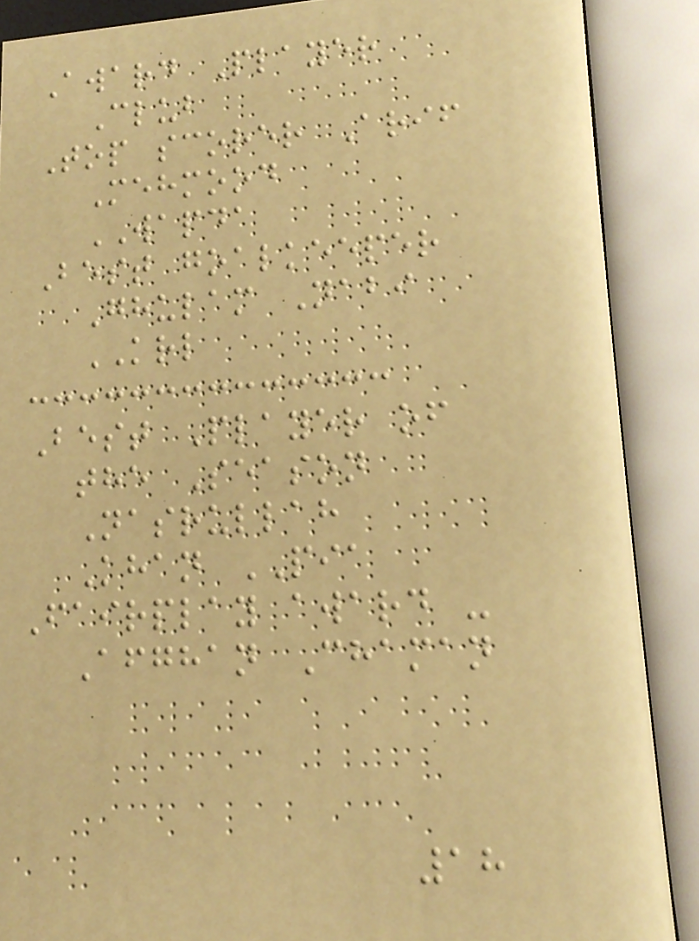Award Player
Club
Top scorer Arif
Mehmood
WAPDA
Best goalkeeper
Ghulam Nabi
KRL
Best Player of
the Season
Nasrullah
Khan PIA
Fairplay award -
Afghan Chaman
18
